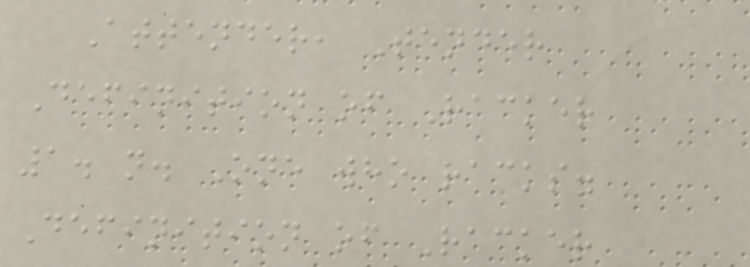Attender, Tender
Definition of Racker
1. n. One who racks.
Definition of Racker
